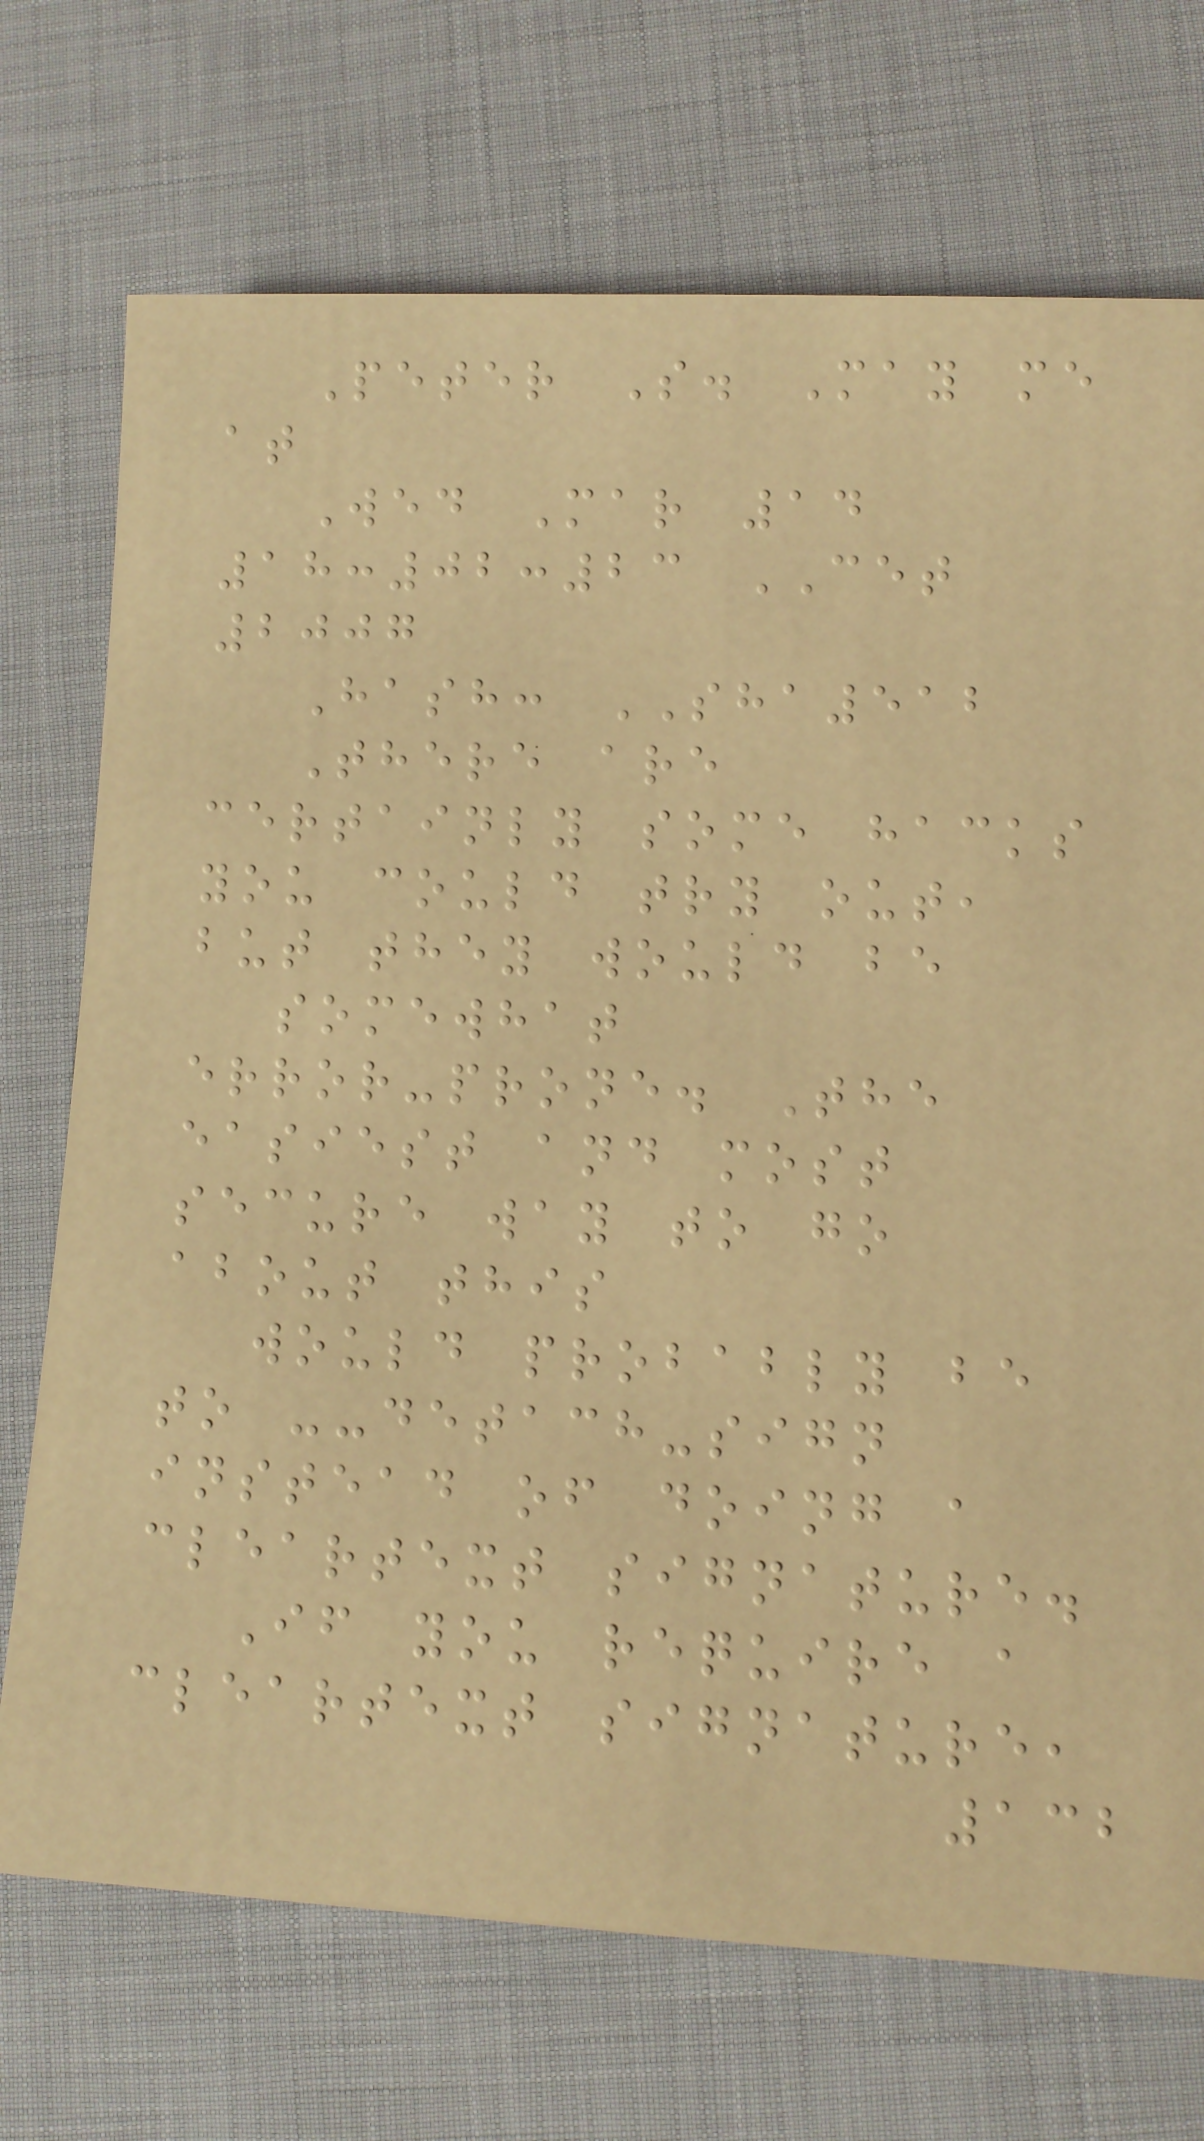Peter S. May me
at
Wed Mar 14
18:02:23 CET
2007
Hash: SHA512
There are
certainly some hacks
you could try out,
but they would be
somewhat
error-prone. The
easiest and most
secure way to go
about this
would probably be
to --detach-sign
instead of doing a
cleartext signature.
If you require a
cleartext signature,
132
